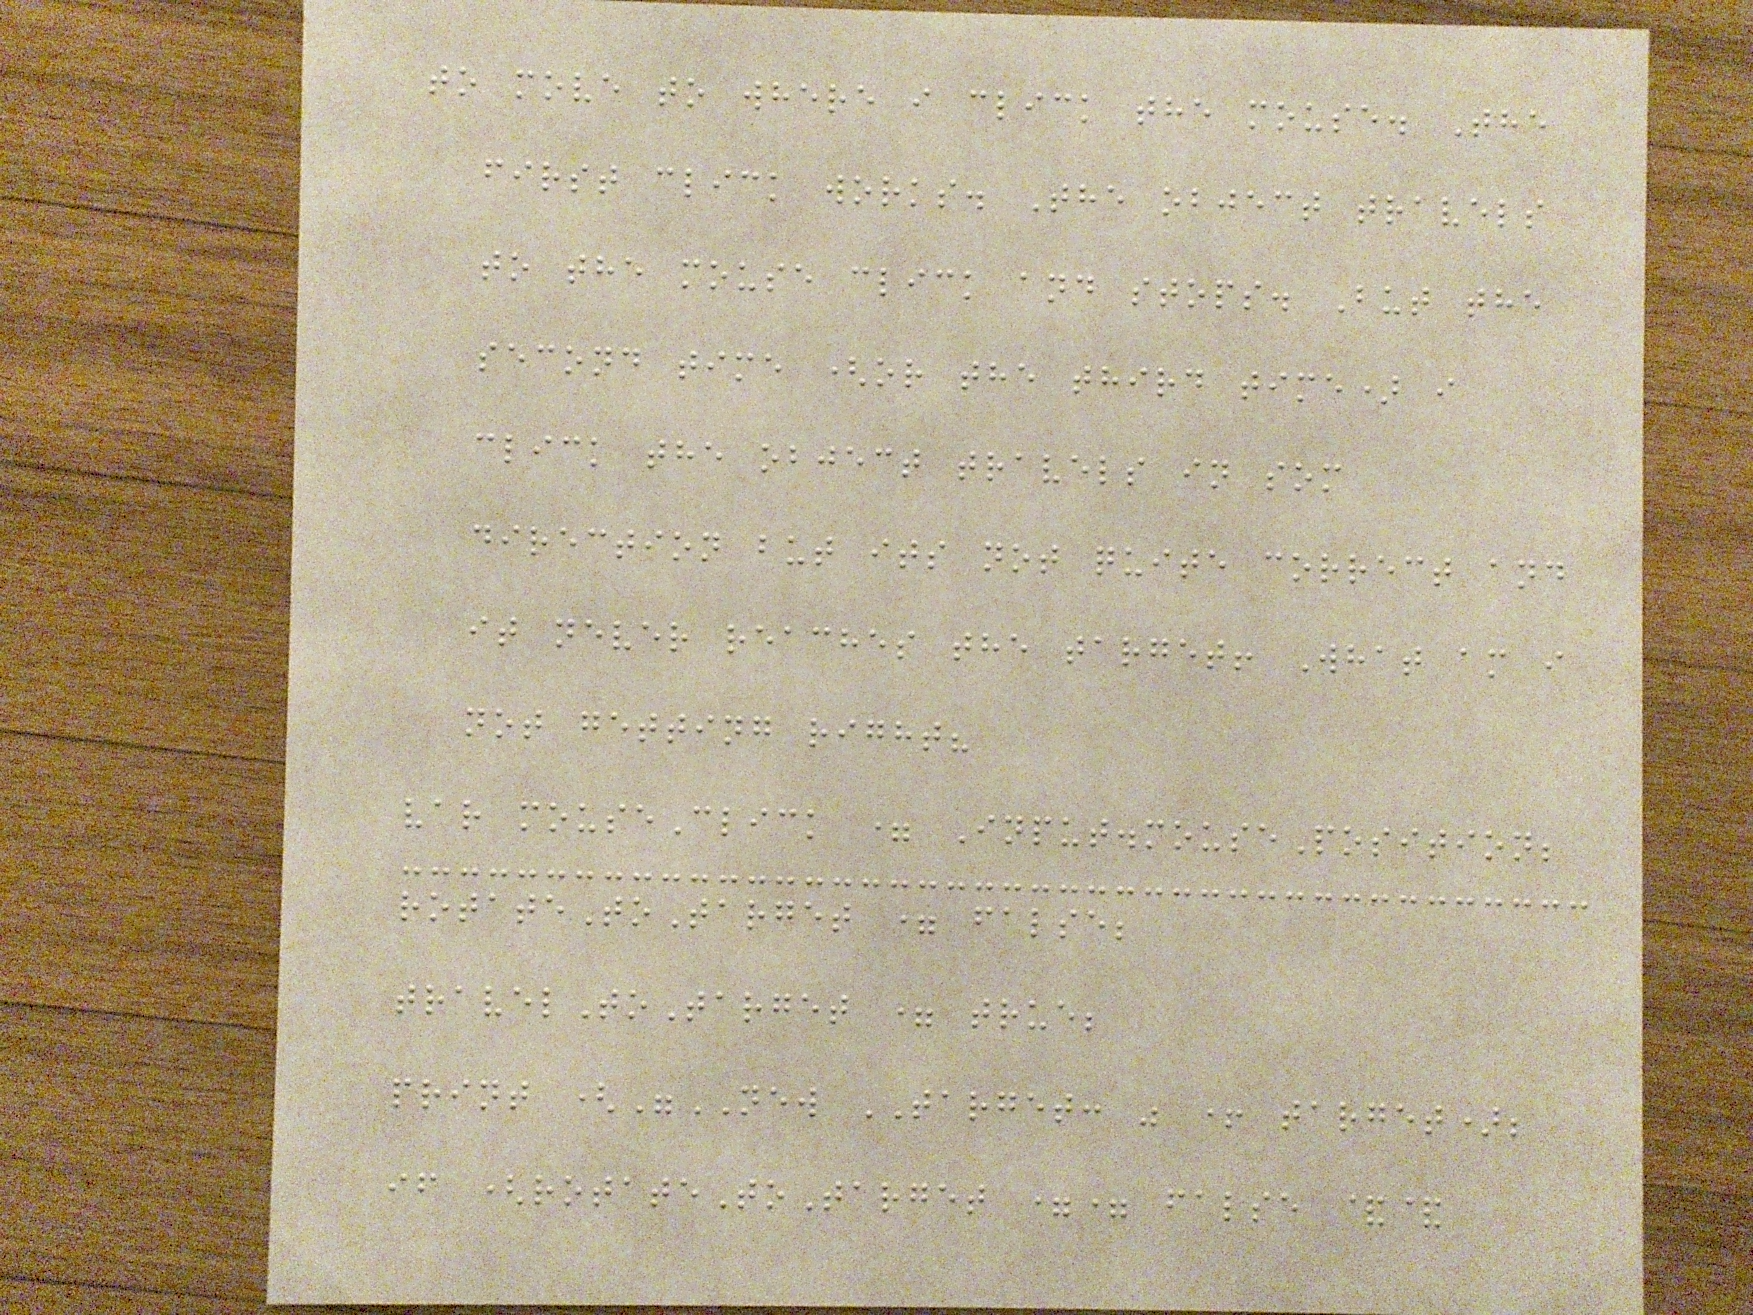to move to where i click the mouse. The
first click works. The object travels
to the mouse click and stops. But the
second time (or the third time) i
click the object travels in som
direction but its not quite correct and
it never reaches the target! What am i
not getting right?
var mouseClick = Input.mousePosition;
rotateToTarget = false;
travelToTarget = true;
print ("NEW TARGET: " + target);
if (rotateToTarget == false &&
